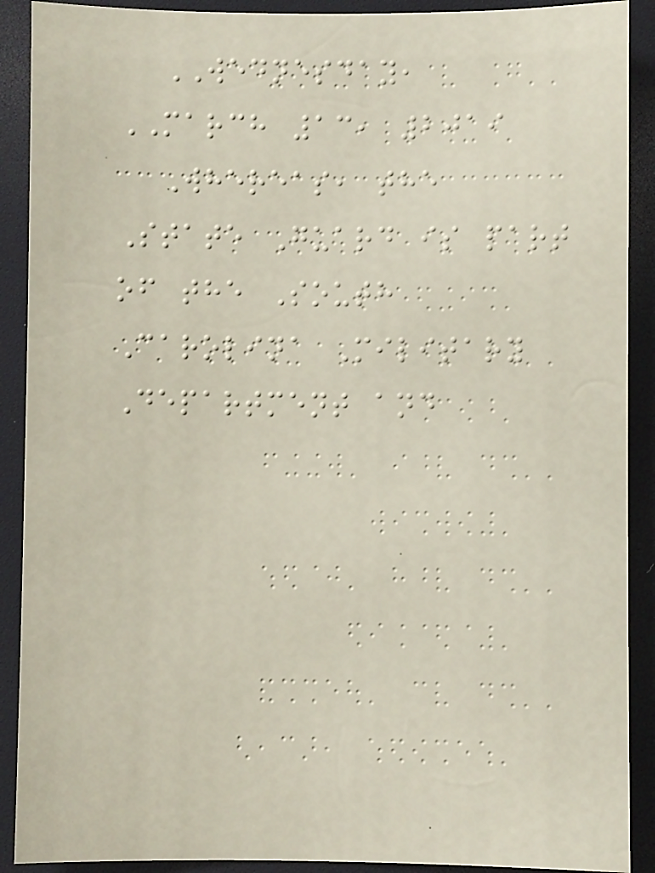WEDNESDAY,
MARCH 13, 2019
Whereas, the
State Guard is part
of the South
Carolina Military
Department and
